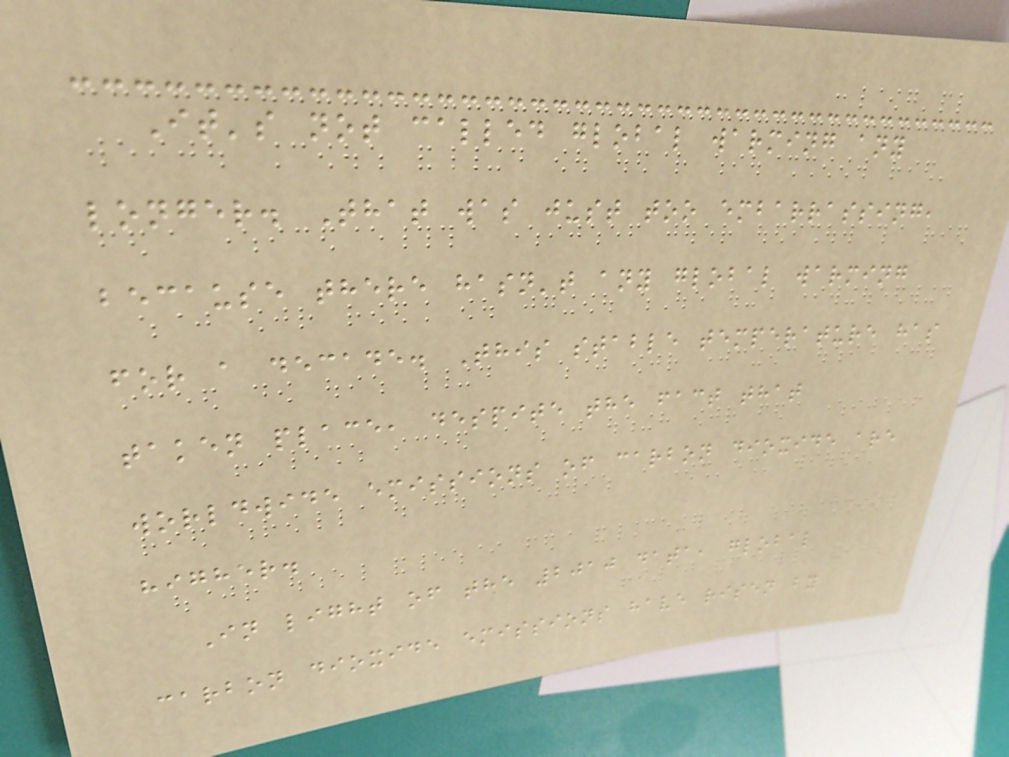It's not called global warming any
longer. That was just too embarrassing,
because there hasn't any global warming
for a decade. This stable temperature has
taken place, despite the fact that
worldwide emissions of carbon dioxide are
higher.
In light of the 2010 data, global
carbon dioxide emissions have risen by
